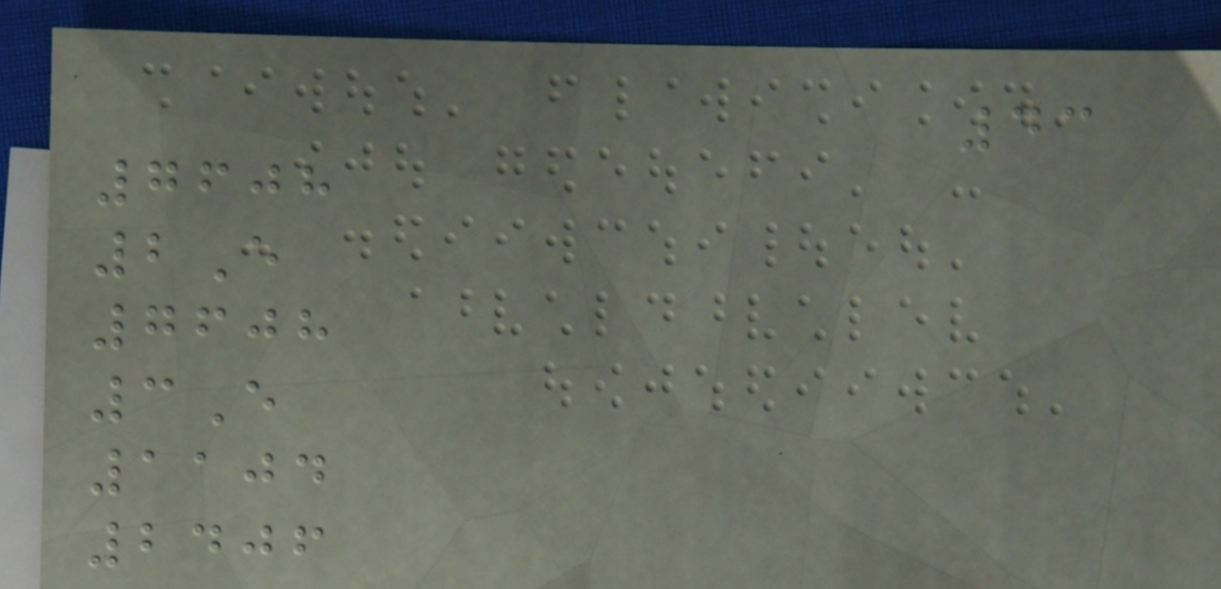43
7608
2E
7608
3E
1104
2406
